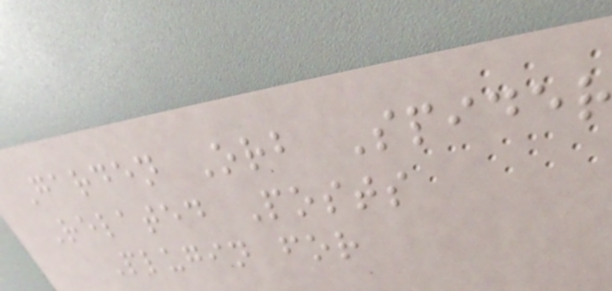Garden Orb Spider
Related Posts
Plugin for
